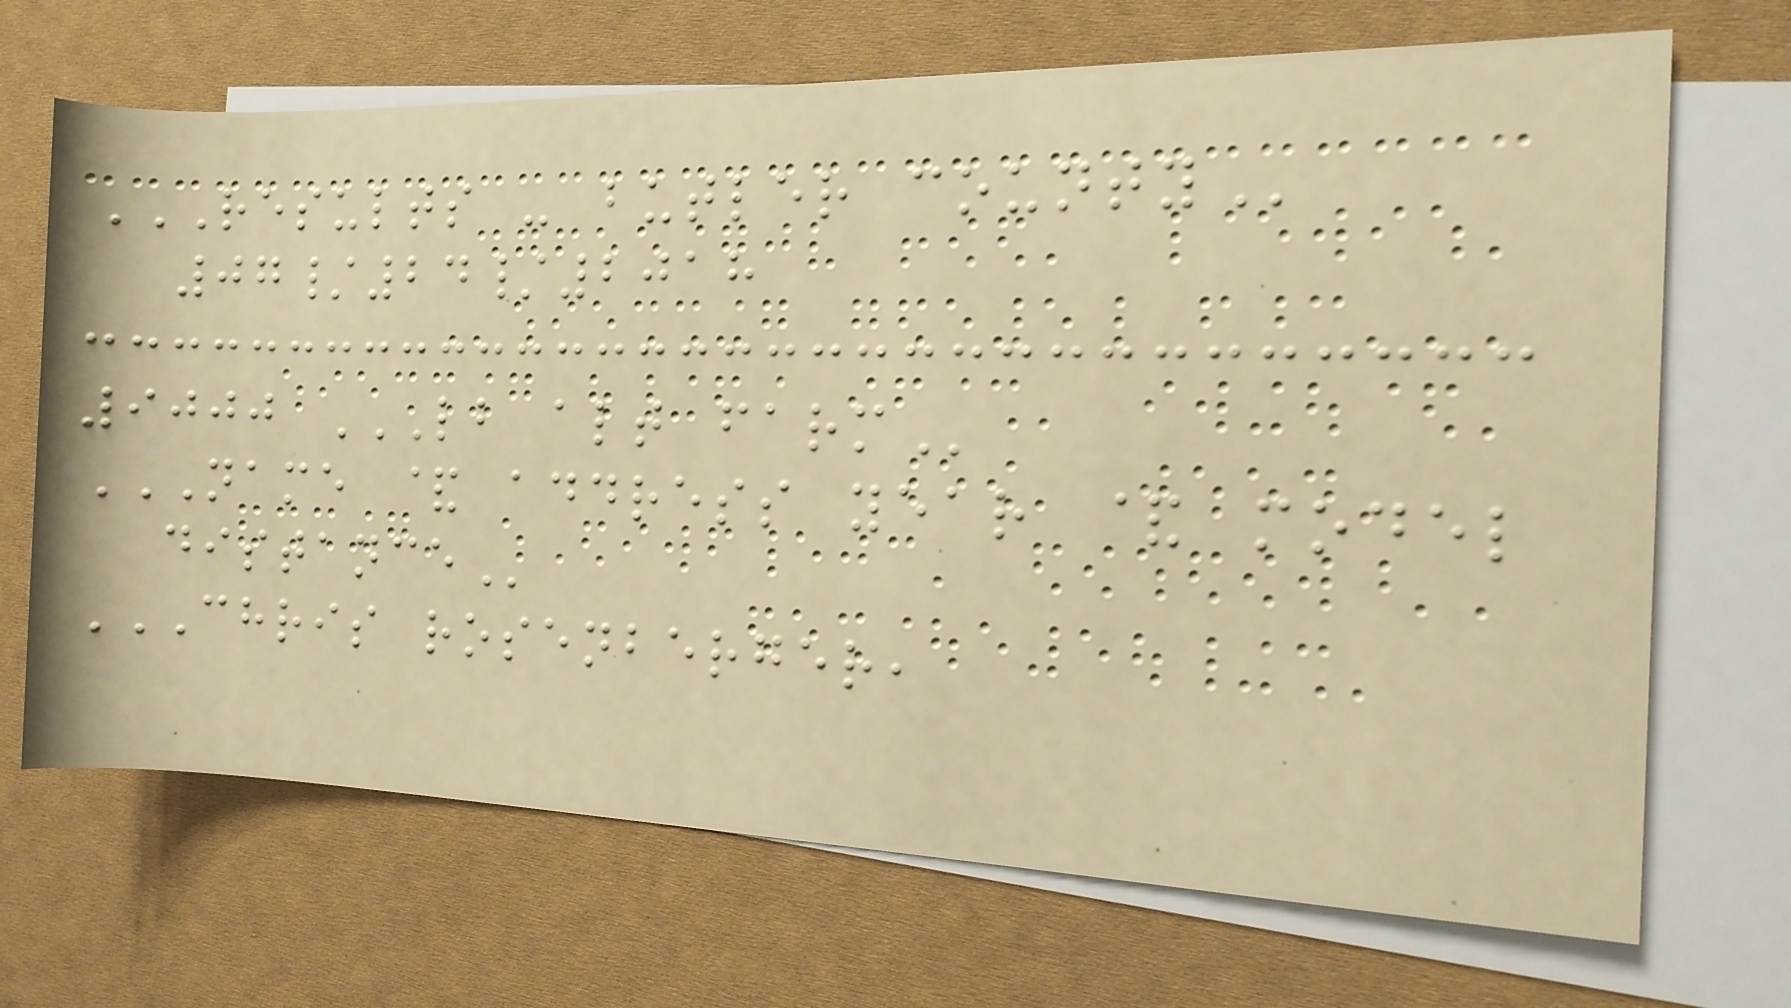RESULTS - BUTLER COUNTY
07/24/2018
9000 LB ALT FARM
NAME & ADDRESS YEAR & MODEL
DISTANCE
CHRIS ROSENBERGER,
